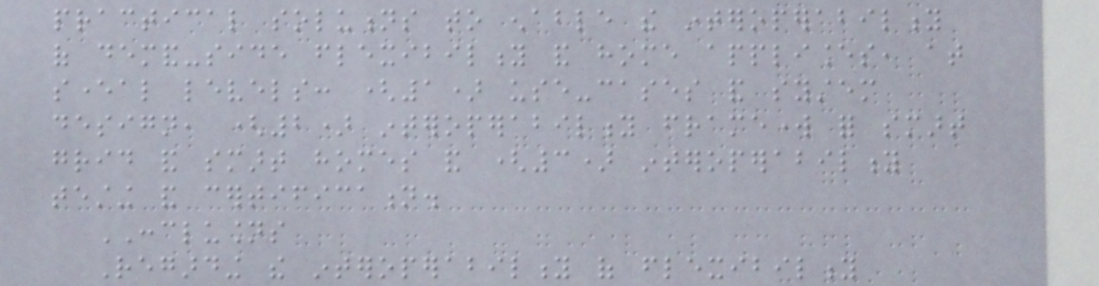practical solutions to enable the interoperability
of demand-side flexibility and home appliances, at
several levels: (1) use-cases and system
design, (2) interoperability framework for smart
grid and smart homes and (3) interoperability
testing and certification.
CONCLUSIONS
Regarding the interoperability of flexibility
